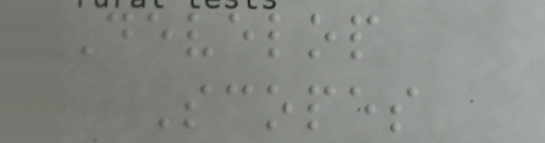Develop
Scopes
